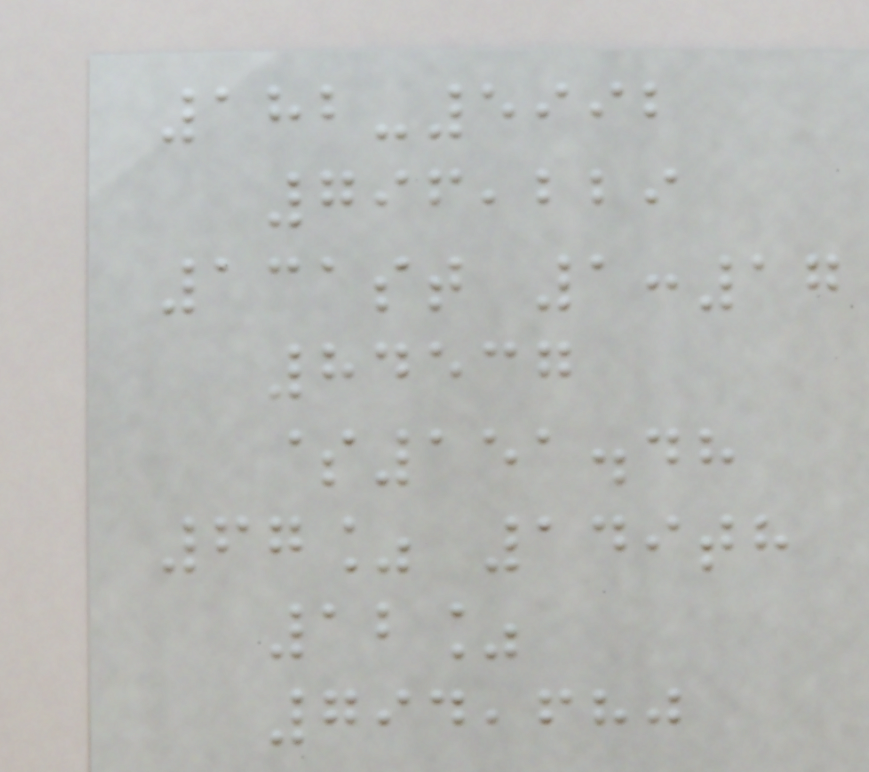182-5992
796,229
131st 1:17
84537
$151.48
67% 149th
12%
794,680
